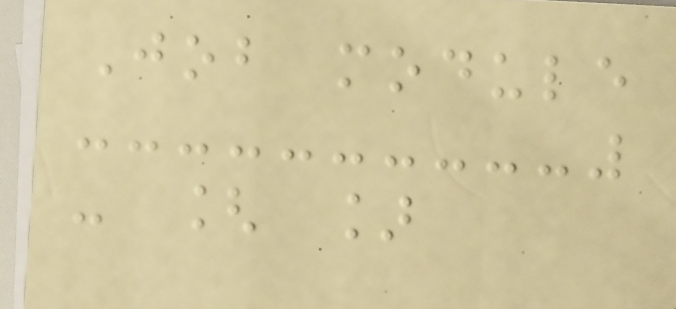Job module
- [ ]
